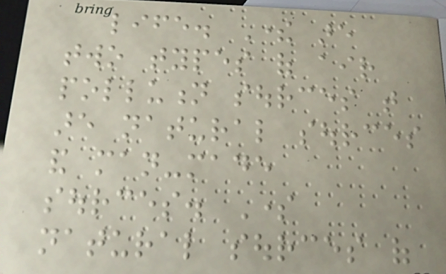life. There are
two types of air
pollution sources that
are natural sources
and man-made
sources. Some
natural sources of
